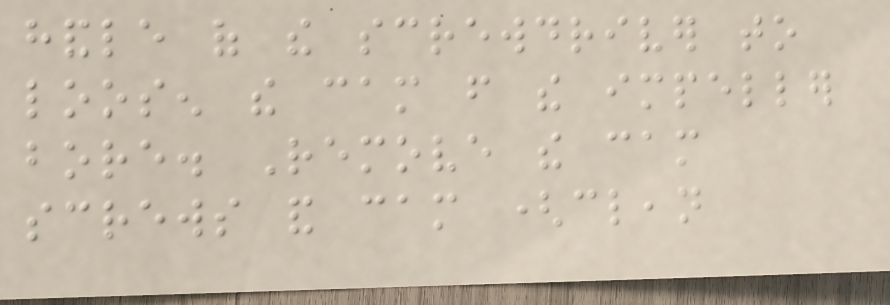handle of the screwdriver to
loosen the cam from the impeller
bore. Remove the cam
screws and cam (clean
